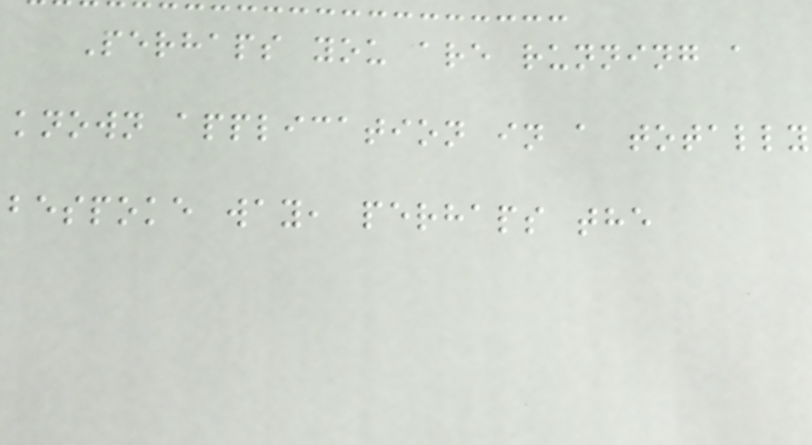Perhaps you are running a
known application in a totally
bespoke way, perhaps the
